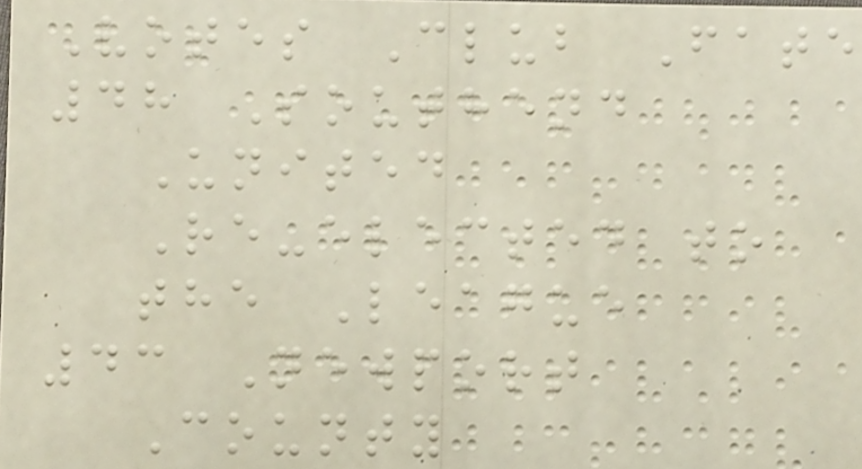Votes Club Fate
48 Southend
United
Re-elected to
the League
43 Newport
County
